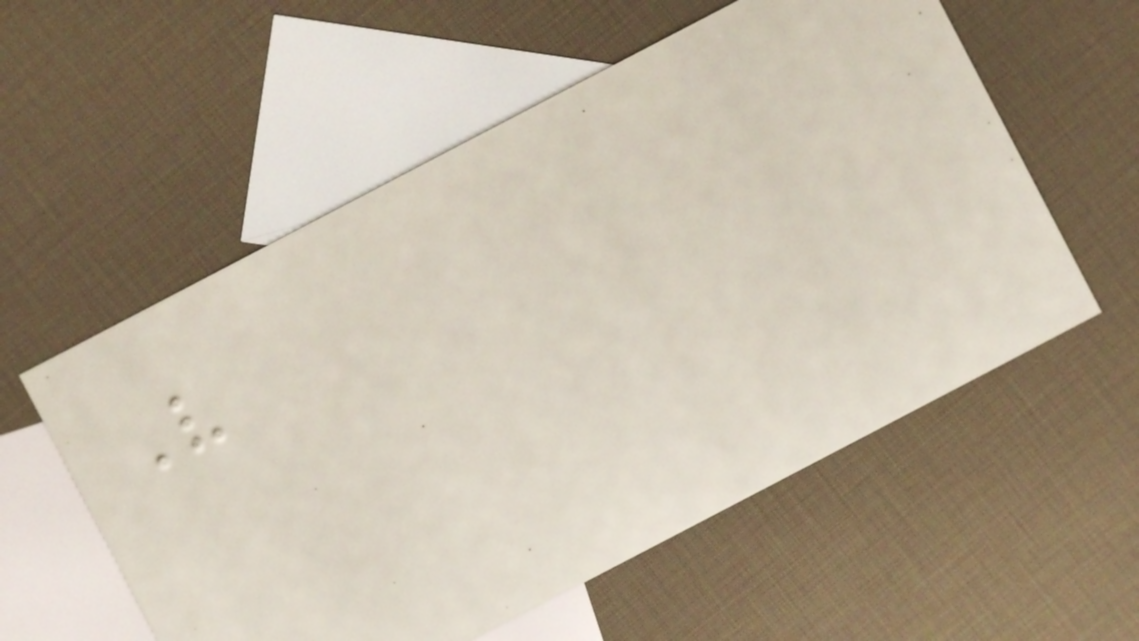Very
